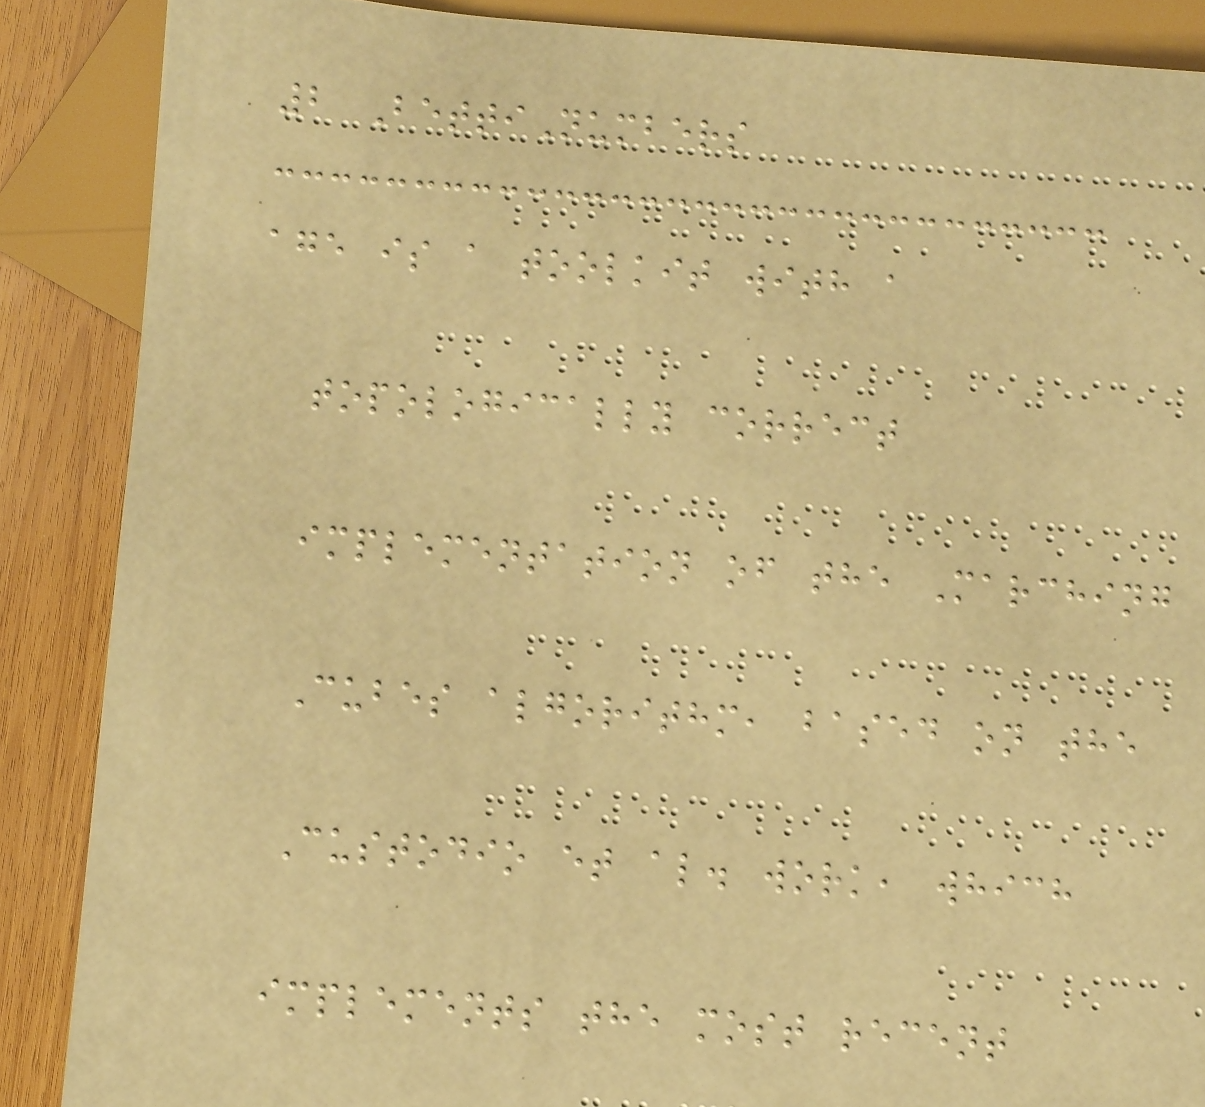2 BettiNumbers
age is a toolkit with a
topologically correct
implementation of the Marching
Cubes algorithm, based on the
Custodio et al. work, which
implements the most recent
